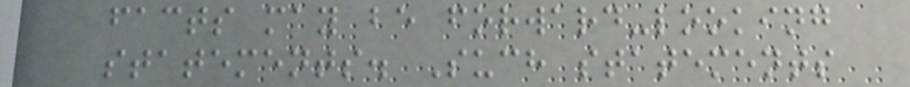facts may be forward-looking
statements. Such statements
